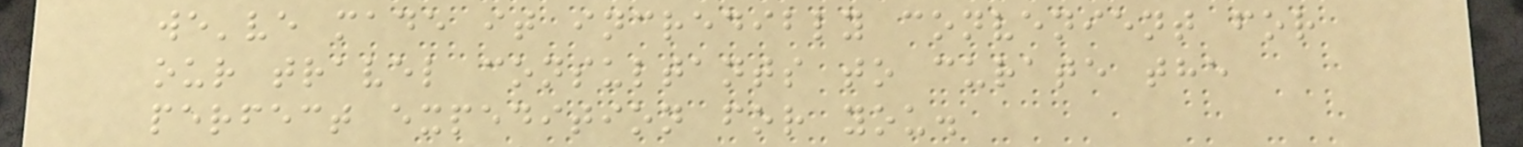we've made it incredibly convenient for
our travel consultants to curate the
perfect expedition for you.
